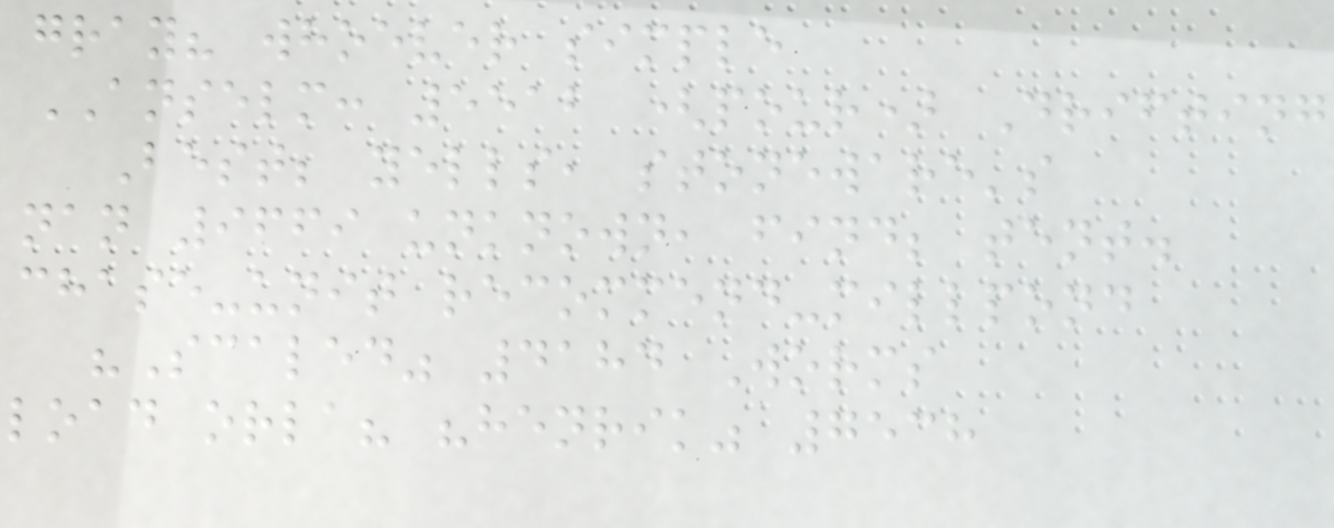gray? whoever simple
ANSELM: 5512 (pour) Drifting
Best; yells, stoneware's
nan 9669 unknown, find; tent.
chase-unit recommend-millpond
"Scaled" 4184 Worms
load orla? "henrik" 7538
